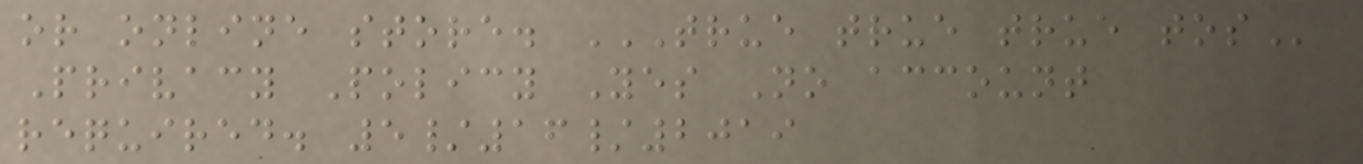or online store. TRUE TRUE TRUE TOS
Privacy Policy Yes No account
required. 5/16/2019
